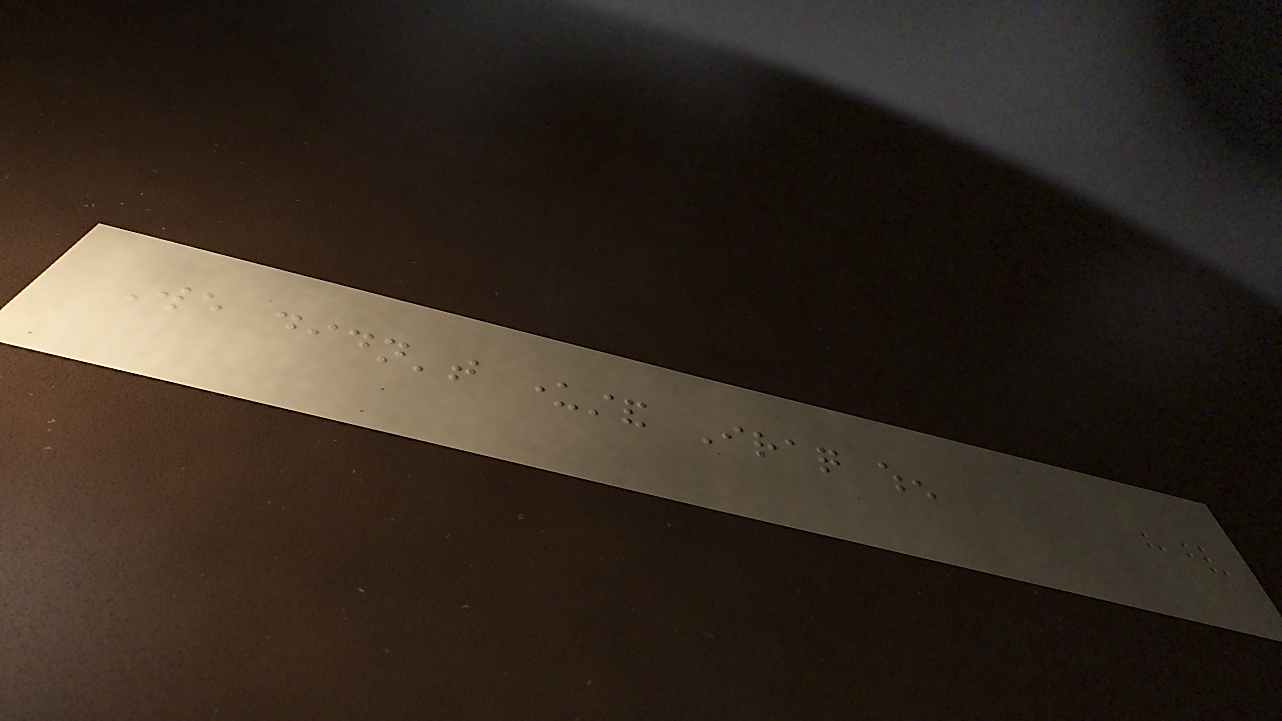We didn't understand Iraq when
